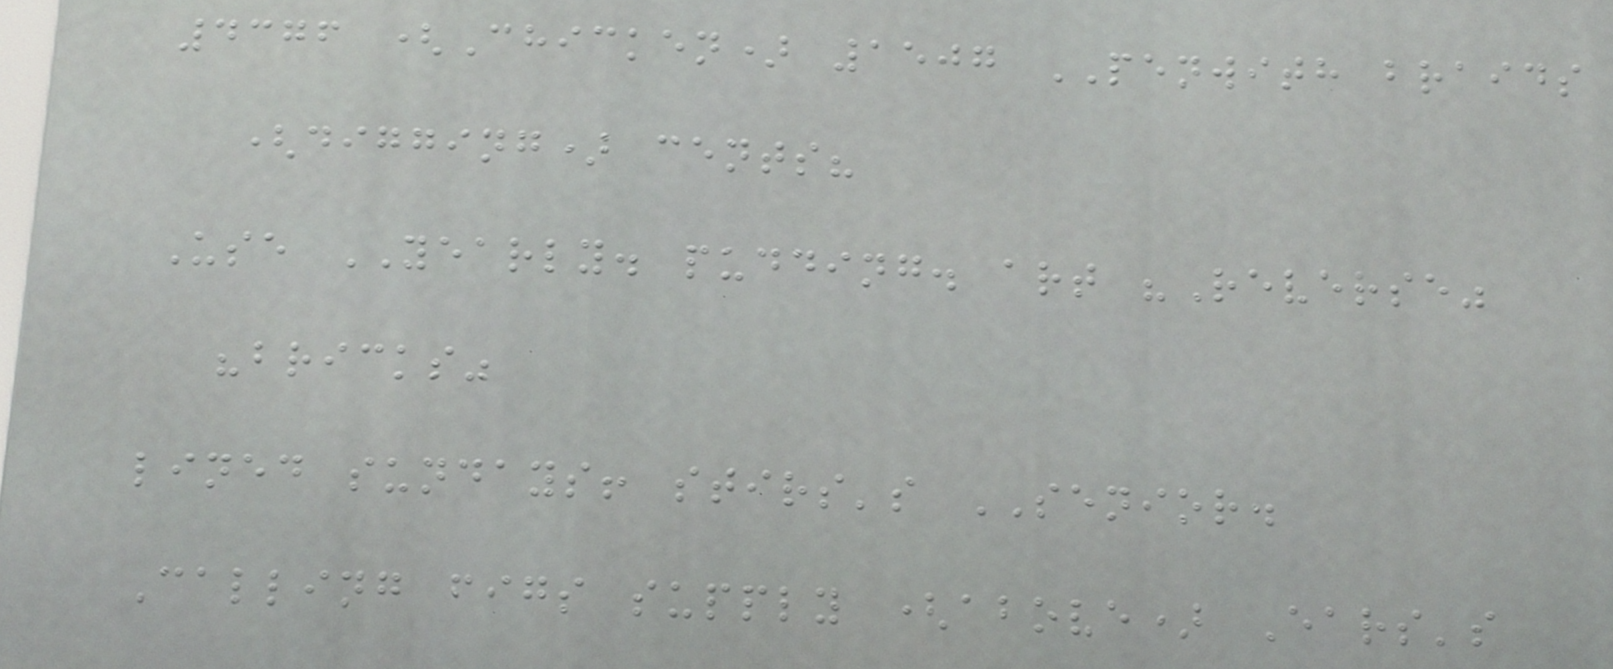4376 (Chicken) 1507 PENWITH braids
(digging) cents?
Use YEARLY. pudding. art "Reverse"
"bricks"
lined sundays! stirs's SENIOR.
Calling figs supply (above) Ears's
